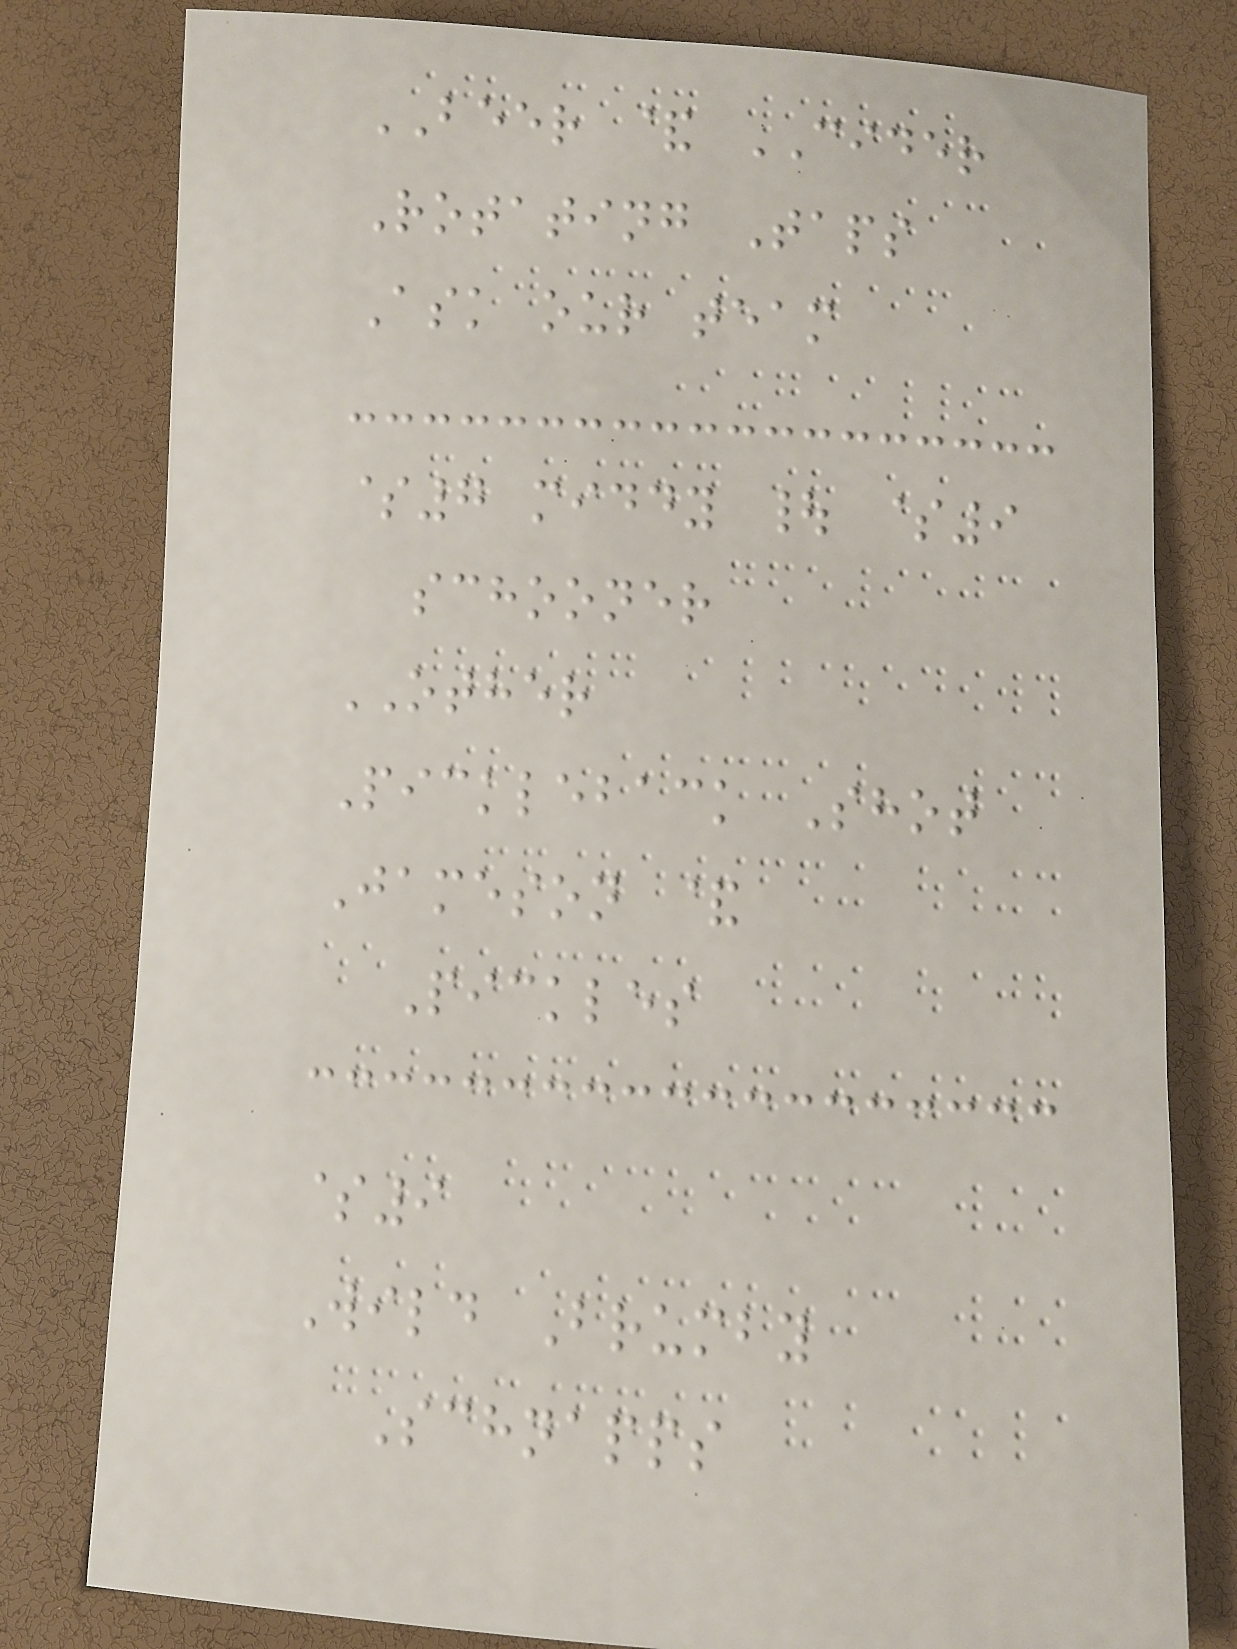BEER & CIDER
Rotating Taps
Ask our team
$7 middy | $9
schooner
OTHER
Pickleback Shot
Jameson &
Pickles
$9
Wild Brumby
Schnapps
